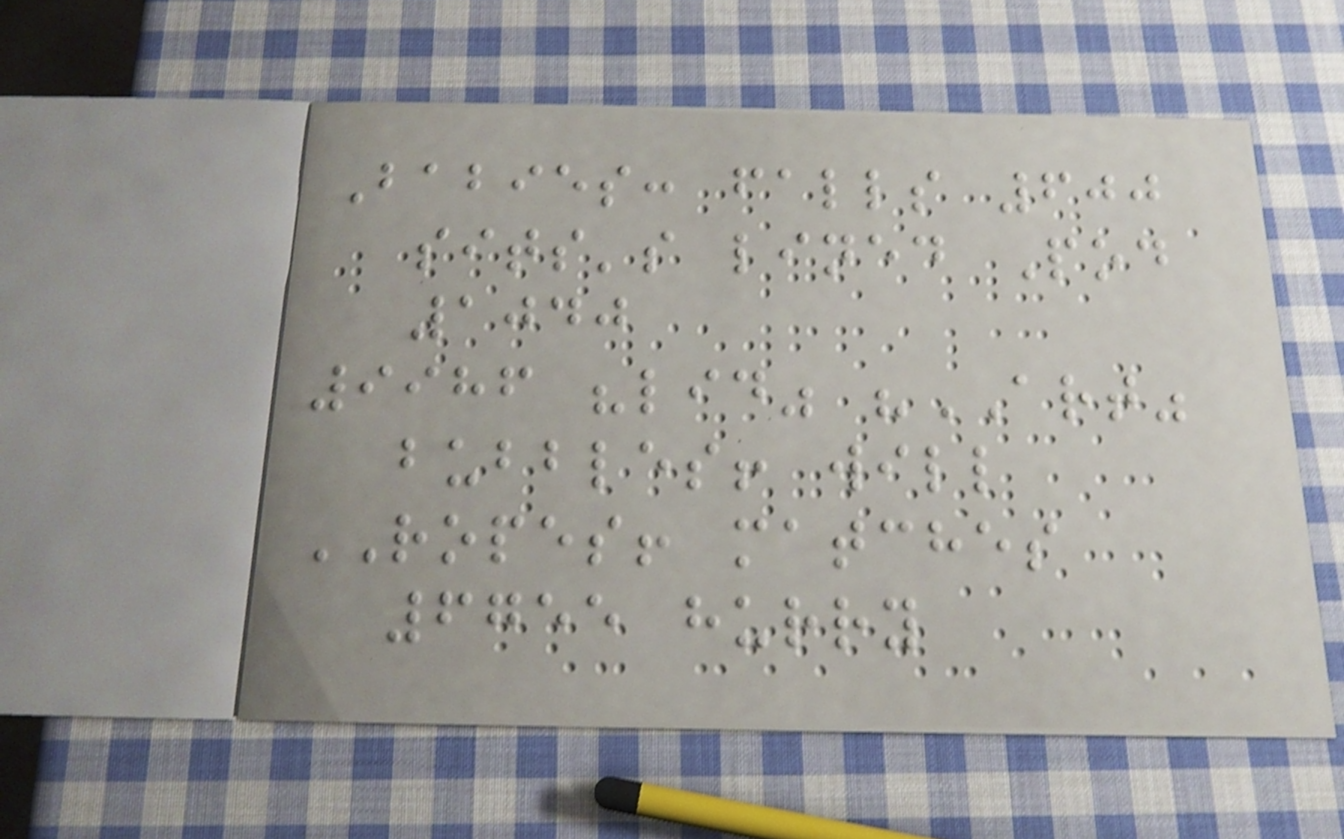Babies: falls 600
sits's lined Pod
1040
9986 "lid" "ART"
bubbles! will
ROPES! matches
6755 hurry
